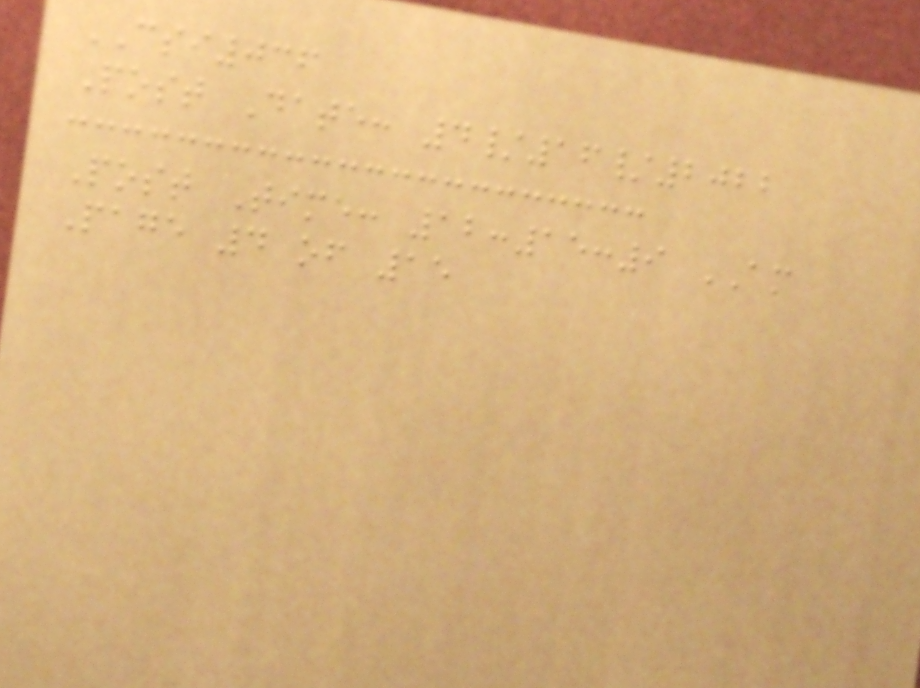CSI036
Post Date: 4/16/2022
Post Time: 12:15:9 AM
Page 4 of 15
